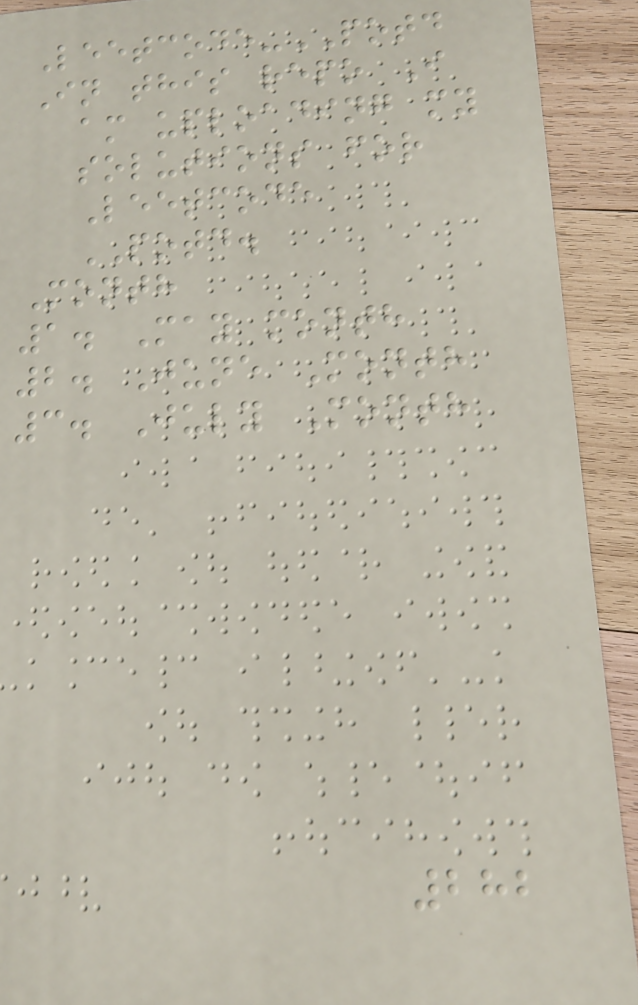Leetcode-POTD
In this repo I
am uploading my
solutions for
Leetcode
POTD.
Month
1. May month
2. June Month
3. July Month
282
